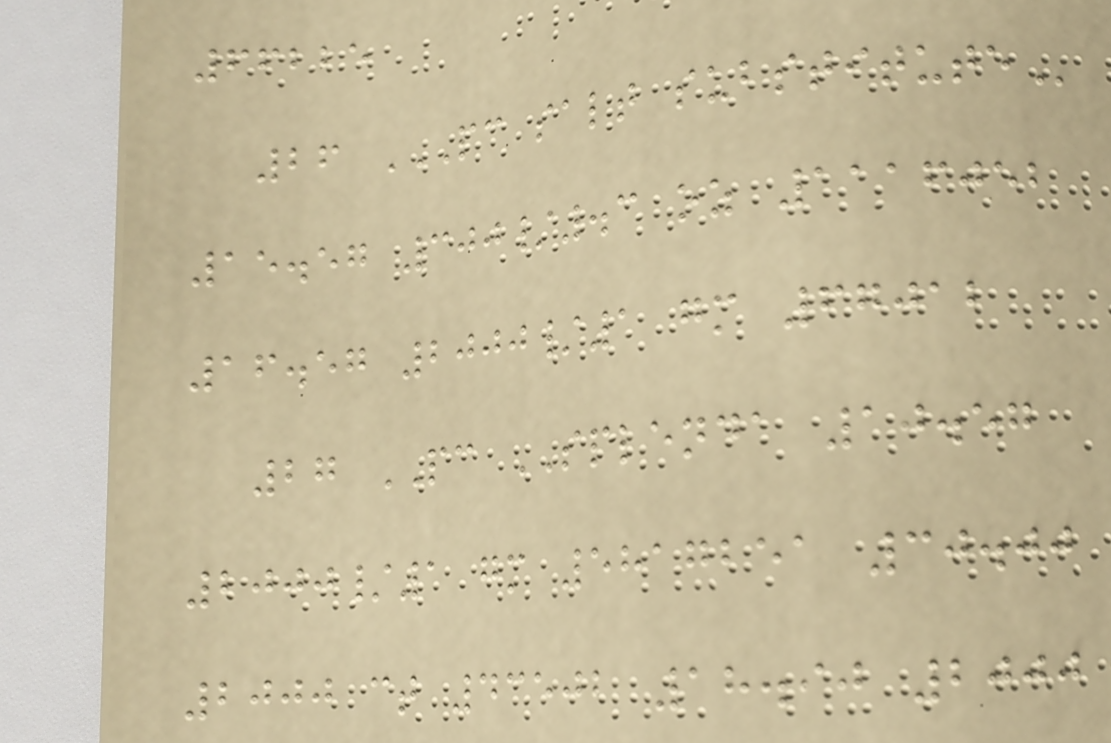66225
26 PC SALT SUBSTITUTE
15.57 300/.3 oz 1116052
16.57 2000/1 gm 67012
27 PC SPLENDA 10.57
2000/1 gm 5817251 30.00
2000 ct 43502 18.90 2000
